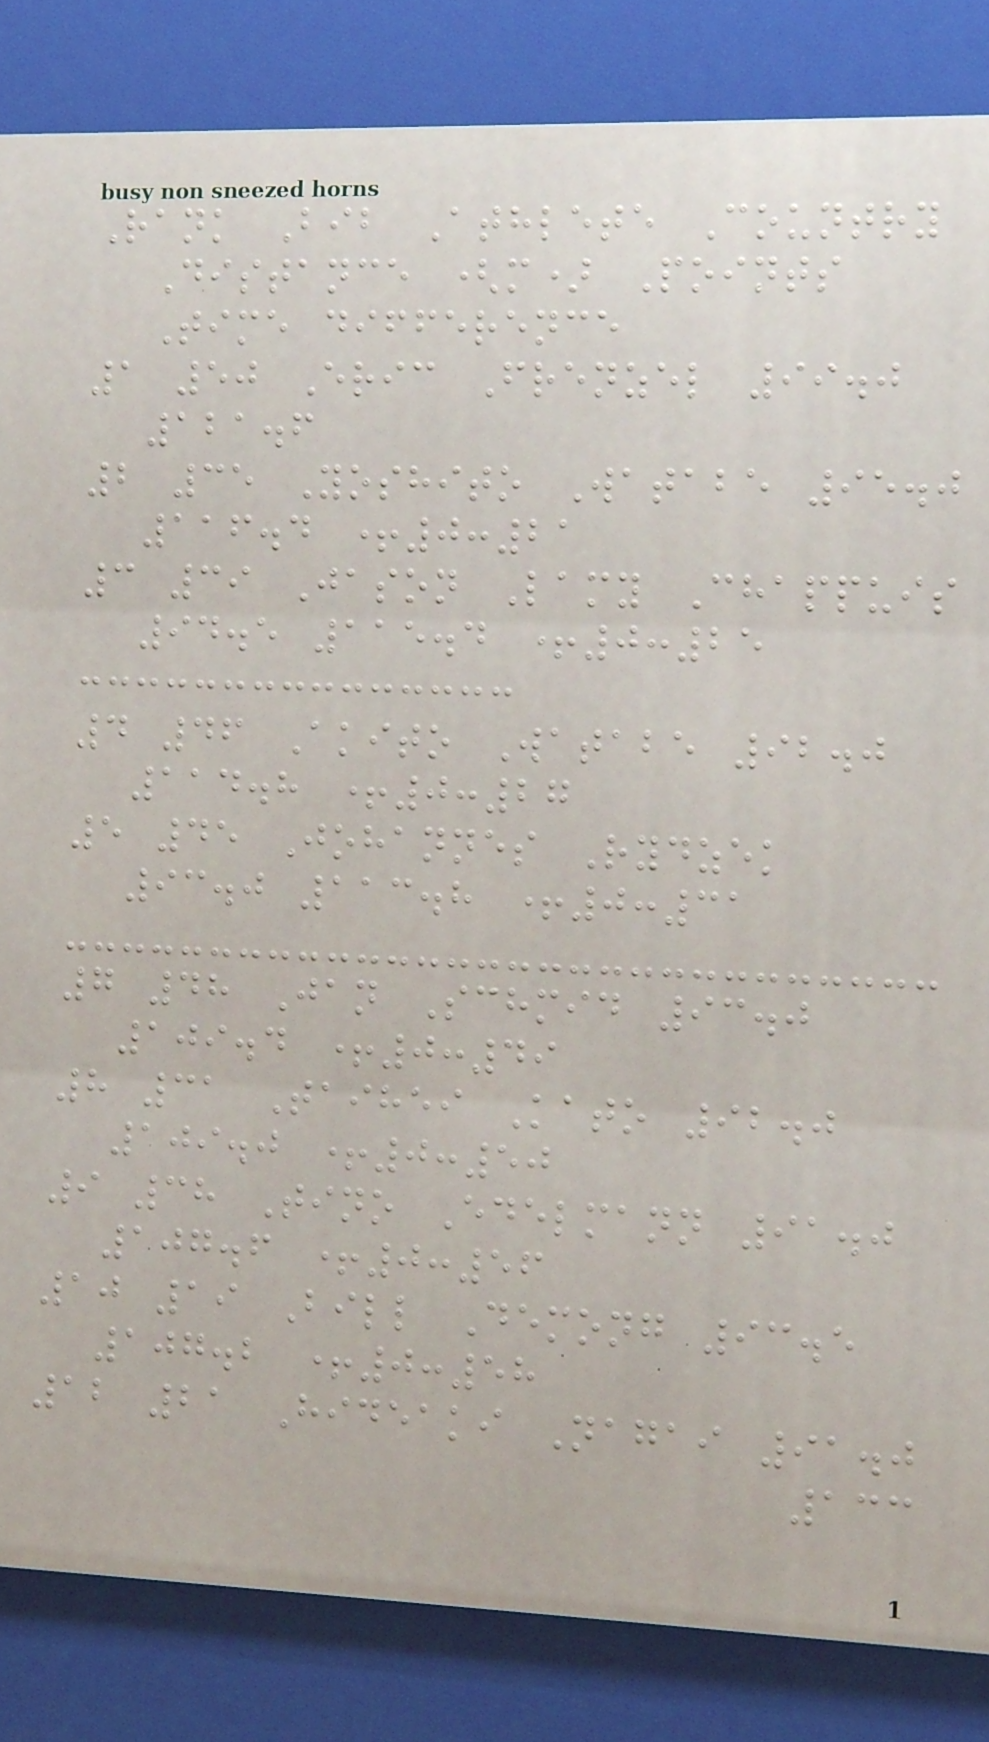Rank Bib Athlete Country
Distance (m) Points
Time difference
1 50 Eric Frenzel 99.0
121.6
2 35 Yoshito Watabe 95.0
116.4 +0:21
3 39 Jason Lamy Chappuis
94.5 115.4 +0:25
4 46 Akito Watabe 92.0
114.8 +0:27
5 45 Johannes Rydzek
93.0 113.8 +0:31
7 48 Jan Schmid 93.0
109.4 +0:49
8 31 Taihei Kato 92.0
109.0 +0:50
9 38 Tino Edelmann 91.0
107.6 +0:56
10 19 Bill Demong 93.5
107.2 +0:58
12 21 Hideaki Nagai 91.0
133
